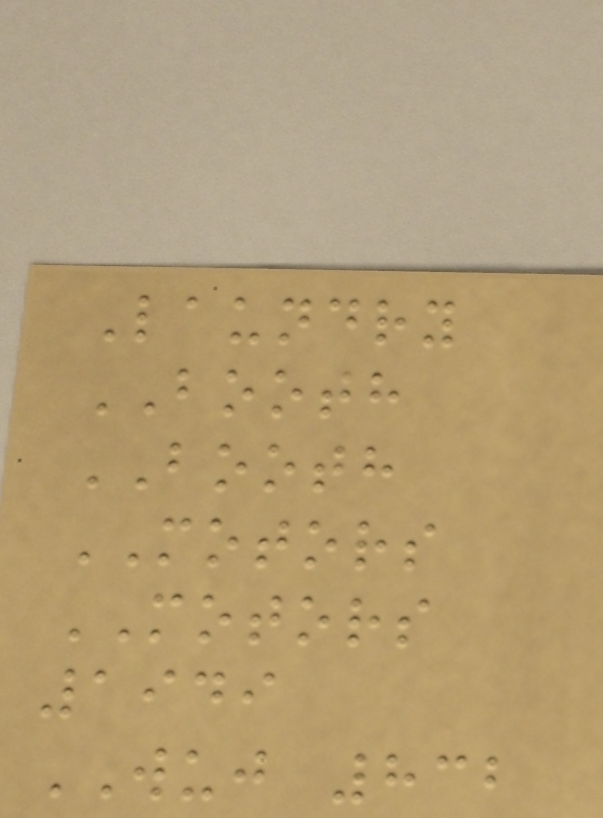Laundry
BOOTH
BOOTH
MOTORS
MOTORS
1949
WUJ 832
